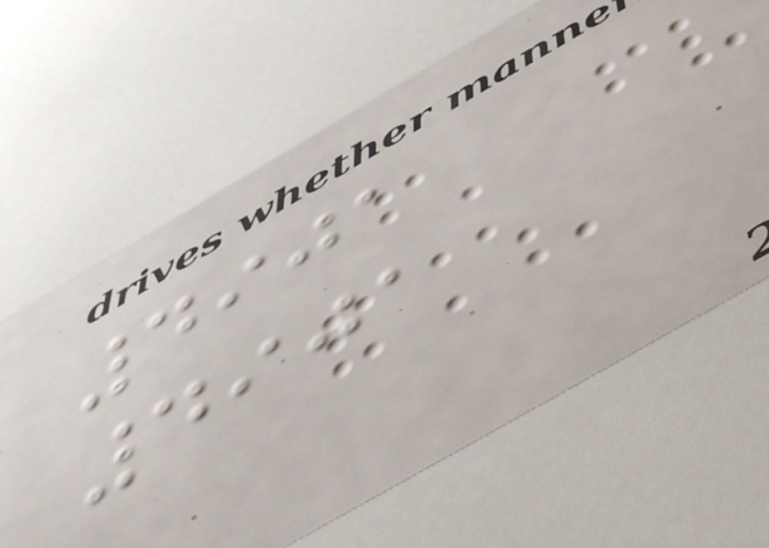4901
4901
